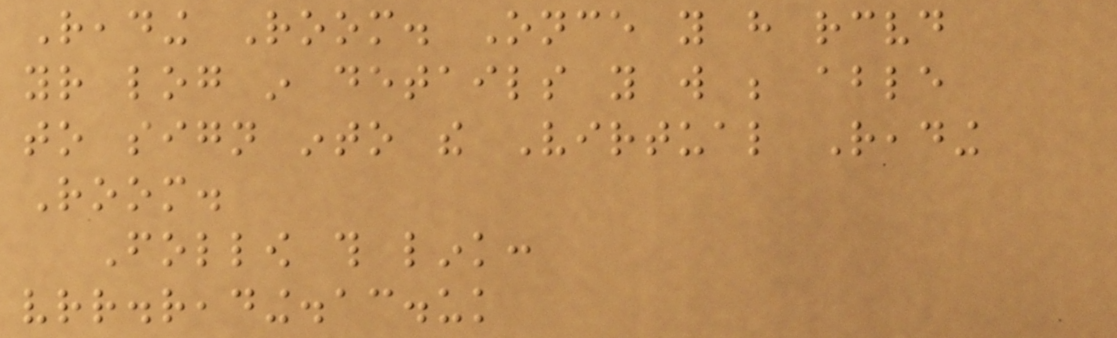Reading Room. Once you have received
your log in details you will be able
to sign into the Virtual Reading
Room.
Follow this link:
vrr.reading.ac.uk
